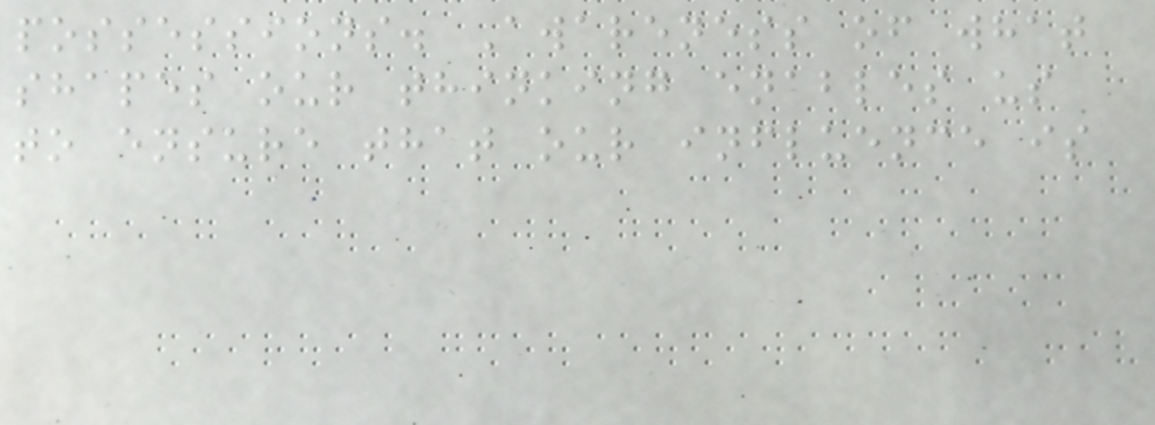possessions. Awareness of what
shapes our thinking enables us
to ensure that our influence is
